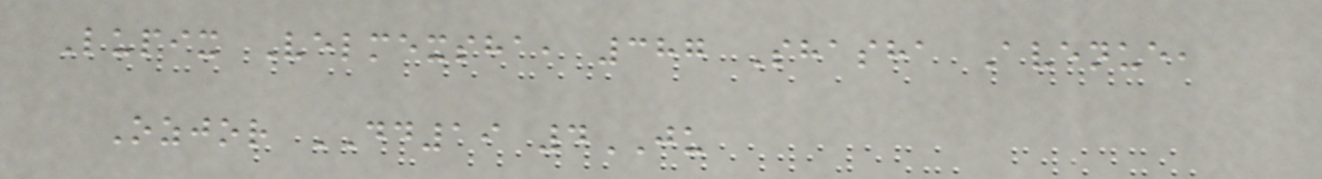Lupix Velmexsha, 387 Shasha Avenue,
Ozjor DD19 4JU
